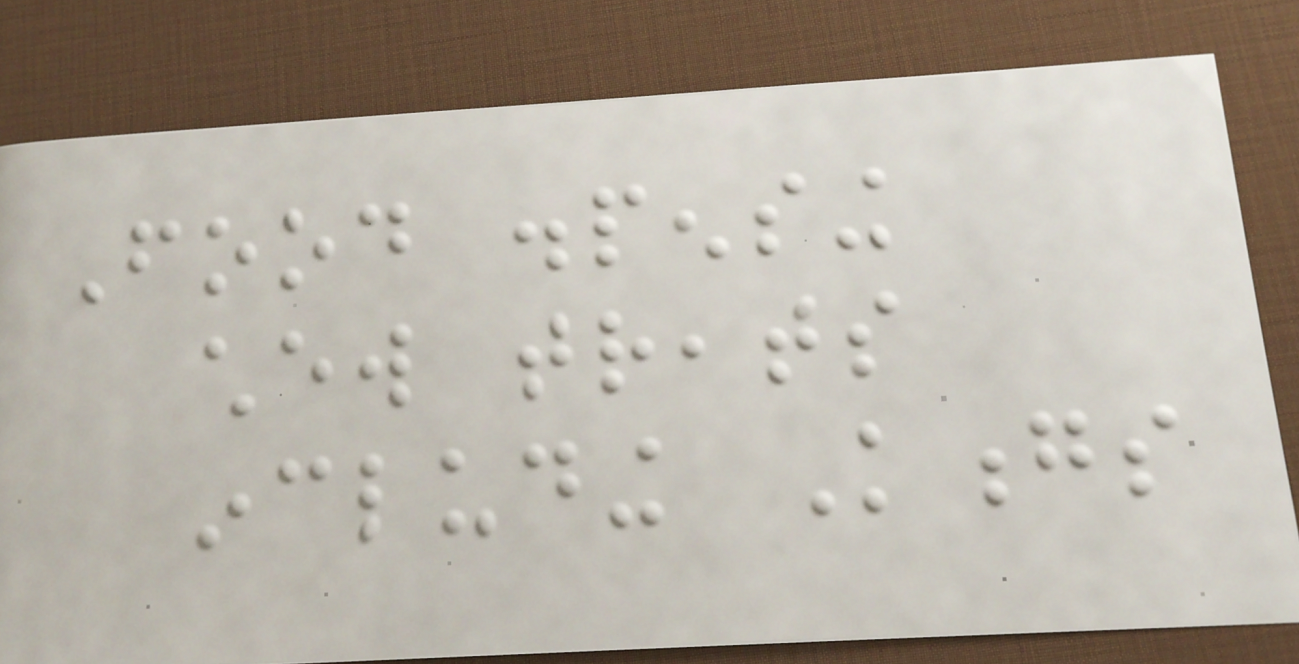Food dispensing
chew treats
including Kongs
